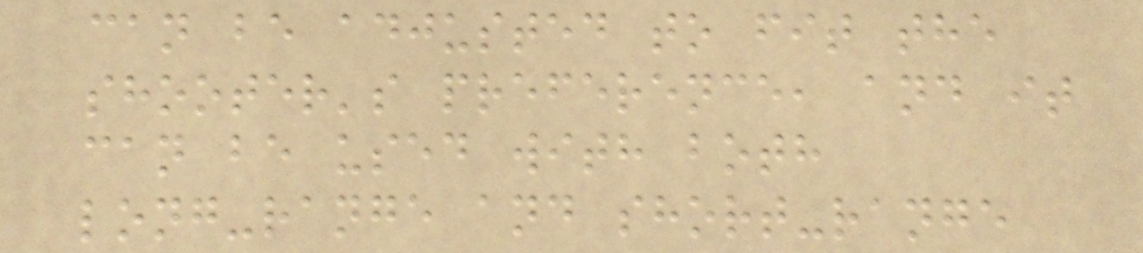can be adjusted to fit the
shooter's preference, and it
can be used with both
long-range and short-range
